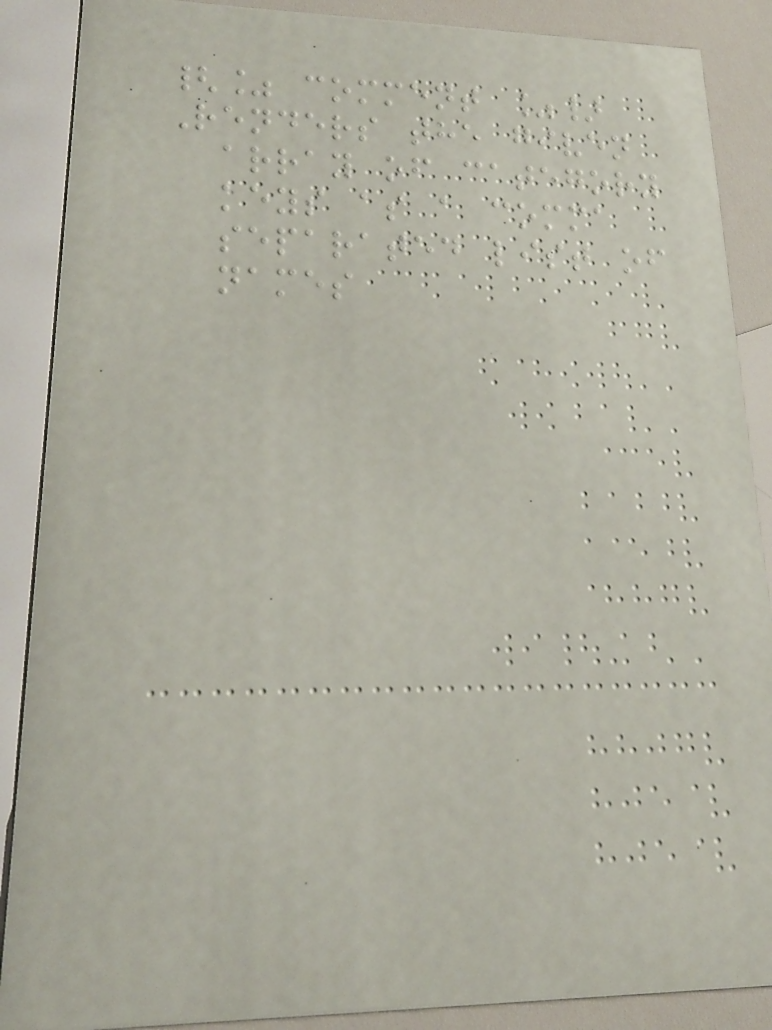{% comment %}
Renders the given
array of category
keys as a comma
separated list of
names
